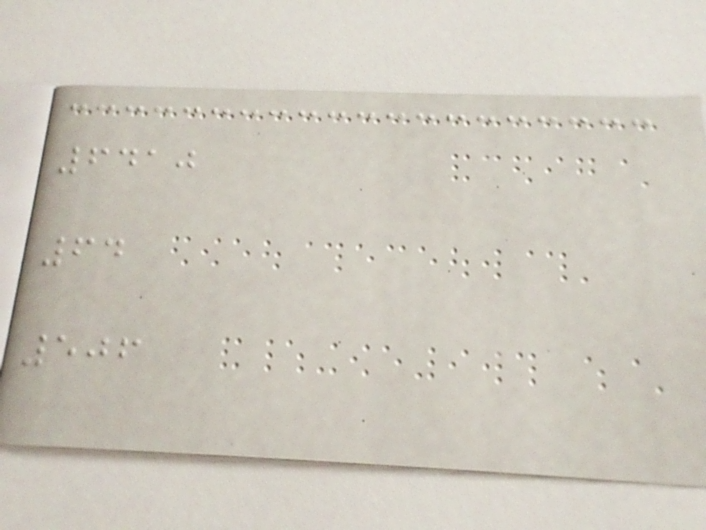6410
64
506
